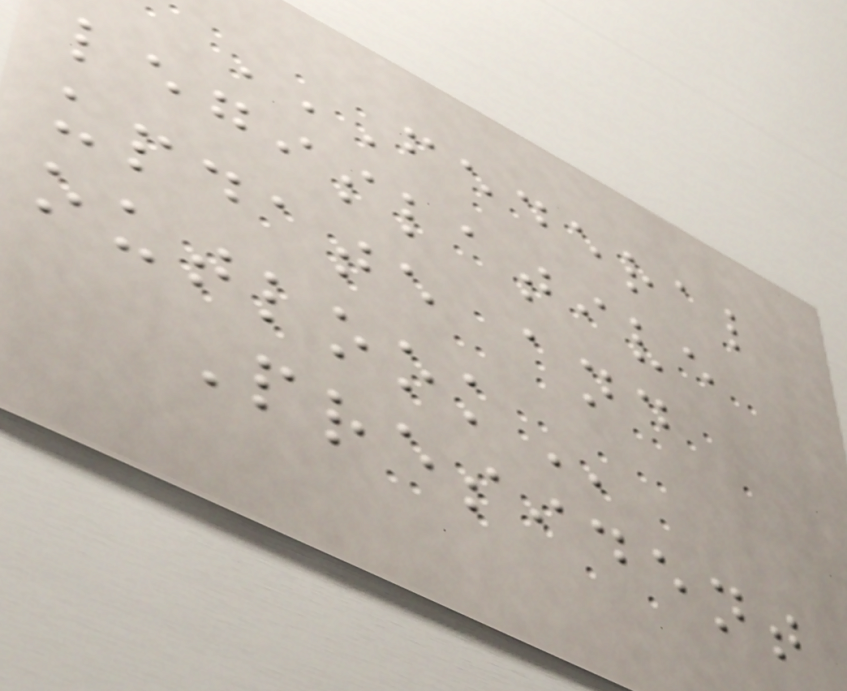FEDERAL
LEGISLATIVE
UPDATE AND
OUTLOOK
President
